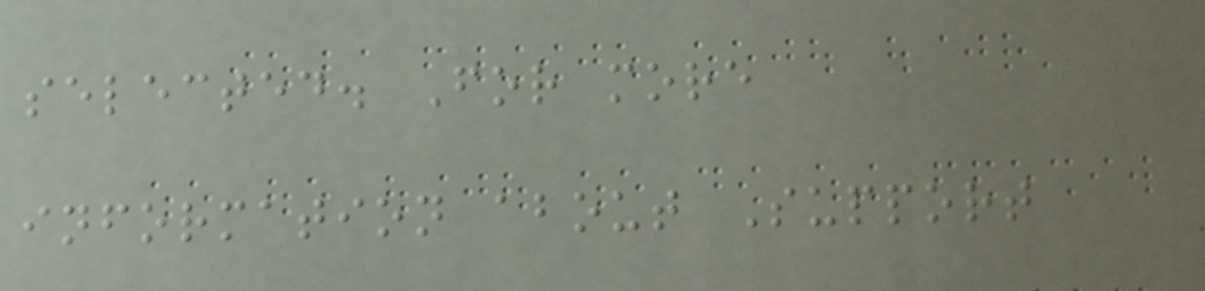selected. For more
information about Support
